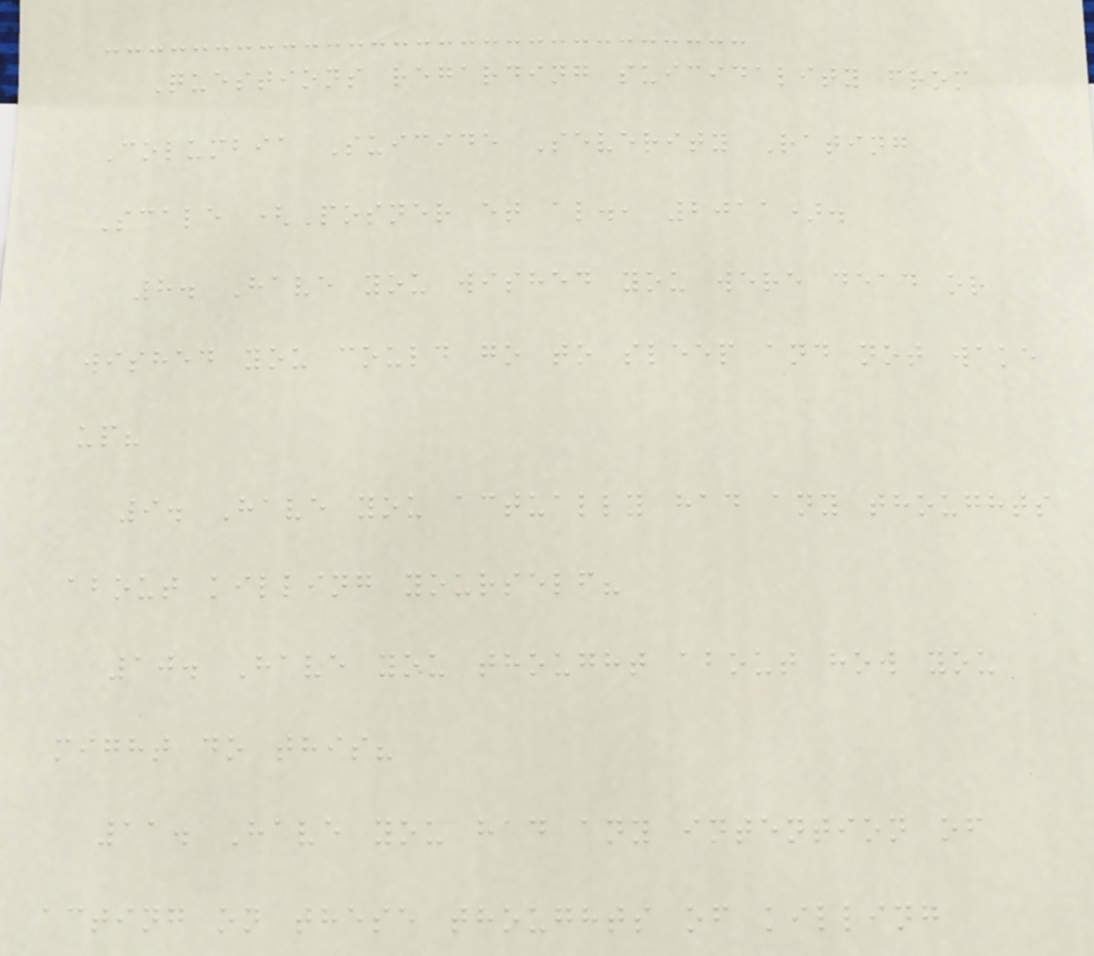Questions regarding suicidality from
Columbia Suicide Severity Rating
Scale (Posner et al., 2011).
8. Have you wished you were dead or
wished you could go to sleep and not wake
up?
9. Have you actually had any thoughts
about killing yourself?
10. Have you thought about how you
might do this?
11. Have you had any intention of
acting on these thoughts of killing
